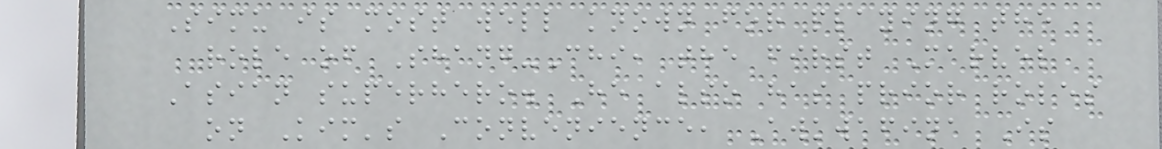Simu is most well known for playing the
role of Shang-Chi, the first Marvel
Asian superhero. He also has prior roles
on Kim's Convenience, Awkwafina Is
